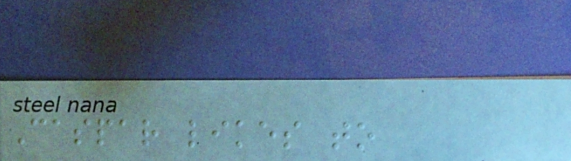Caspar likes to
